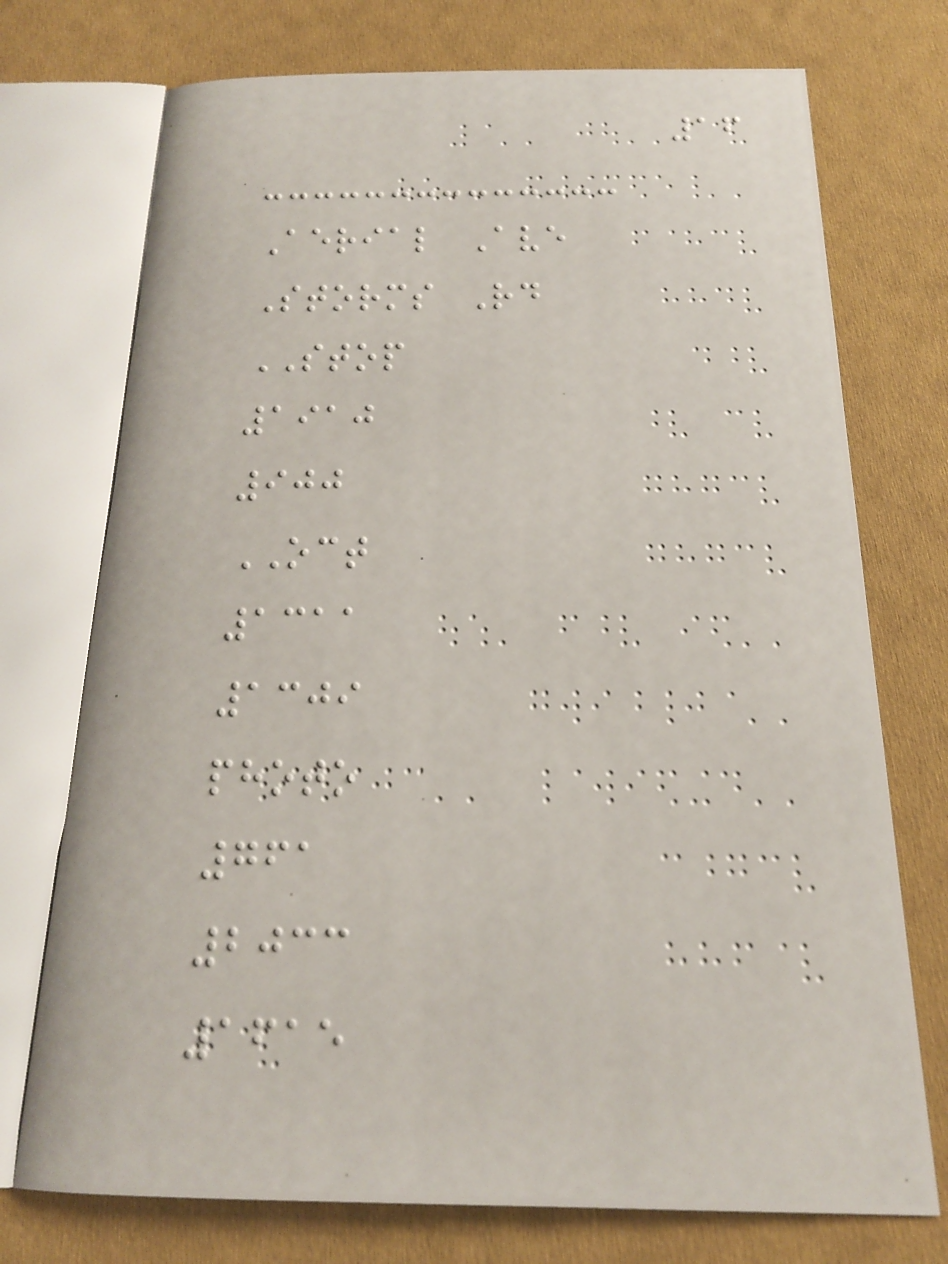16
Aerial Ave
Storms Rd
STOP
1910
900
OCT
1311
1309
photo
761
2033
1615
